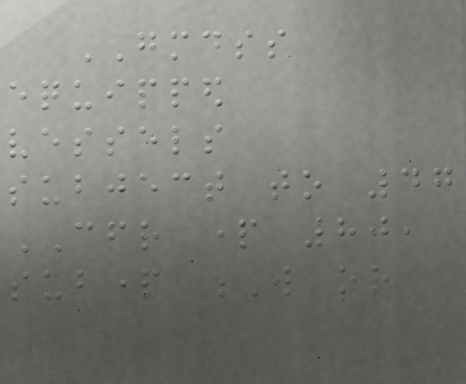GMDSS
equipped
vessels
subject to 47
CFR part 80,
subpart W or
